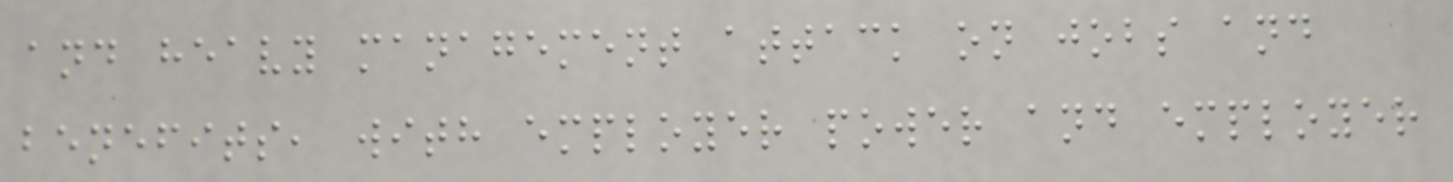and heavy management attack on jobs and
benefits, with employer power and employer
